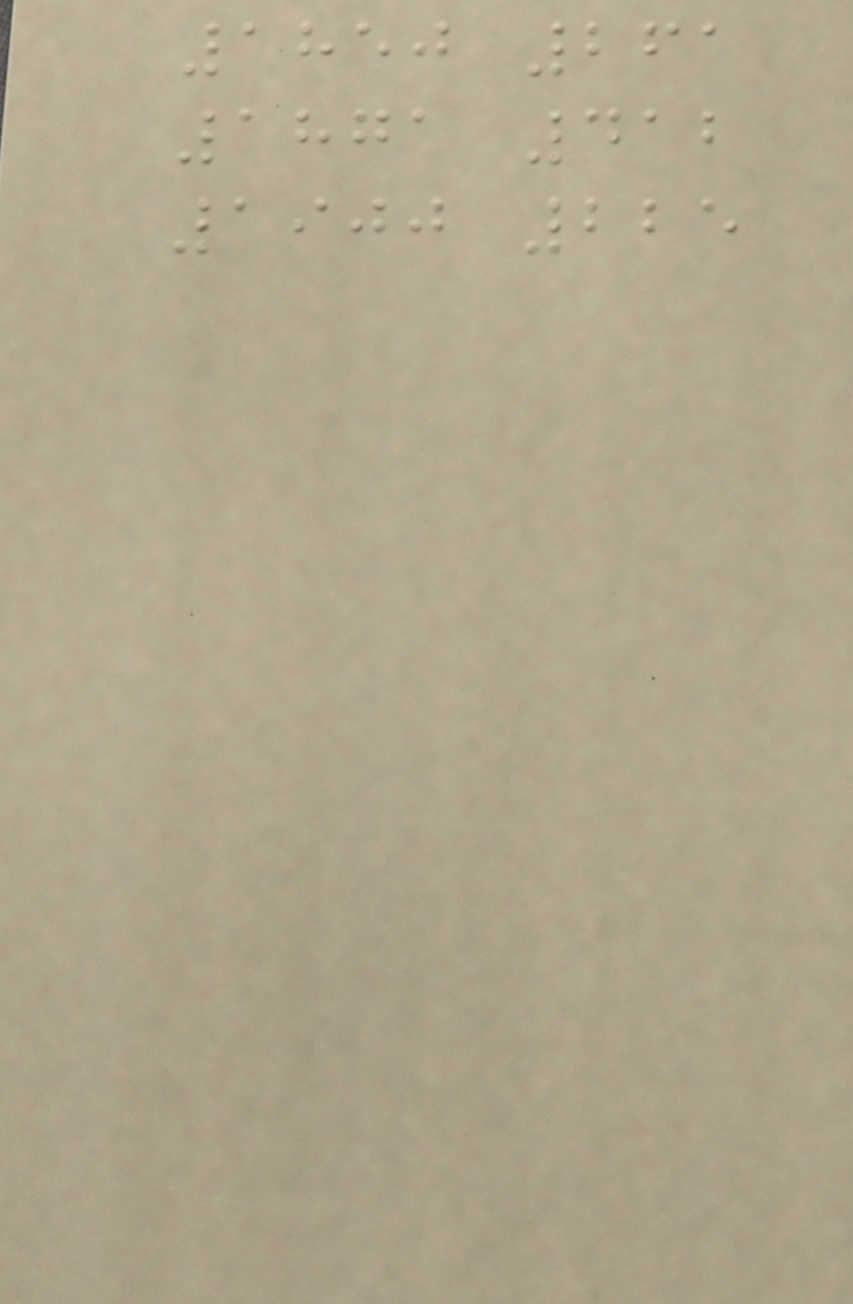1850 261
1871 412
1900 225
